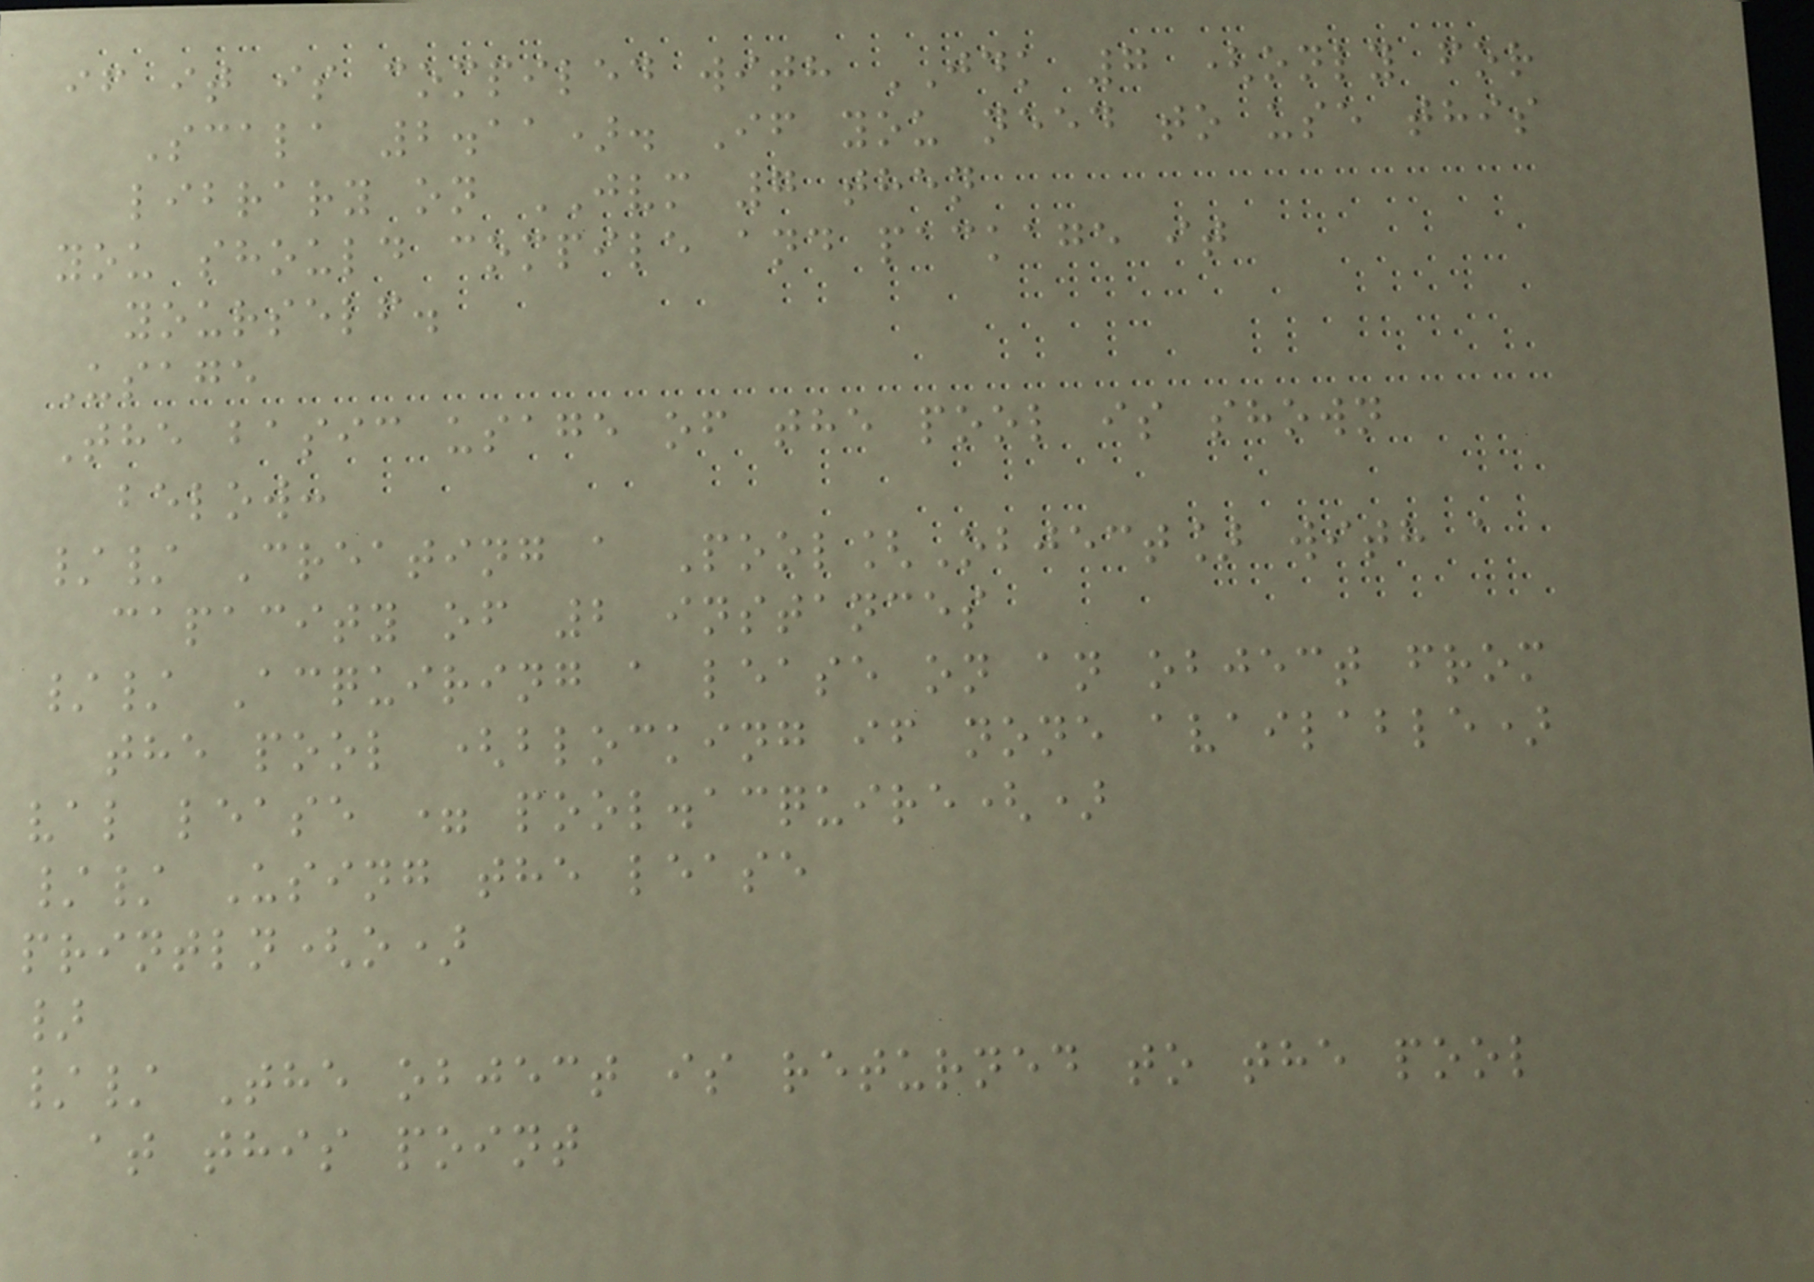if it is compiled with JDK 7 (only for
Scala 2.11). If you need to use this
library on JVM 7 then
you should compile and package it
yourself.
Usage
The basic usage of the pool is shown
below:
// Creating a Pool[Object] with a
capacity of 2 instances
// Acquiring a lease on an object from
the pool (blocking if none available)
val lease = pool.acquire()
// Using the lease
println(o)
}
// The object is returned to the pool
at this point
